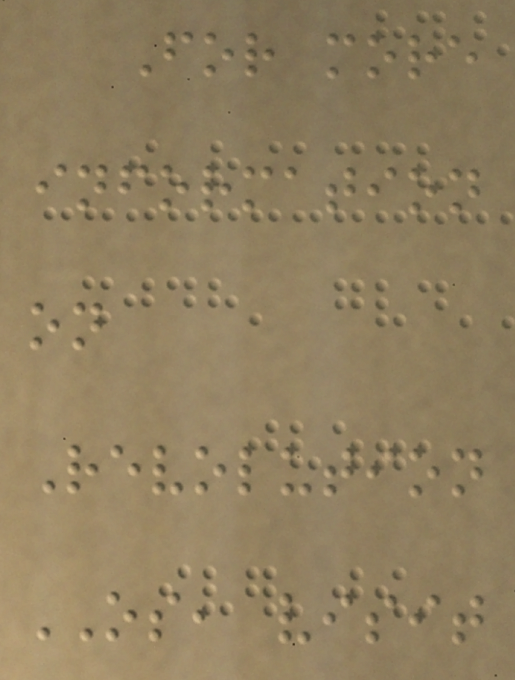For more
information
on
Revolution
OS, visit
